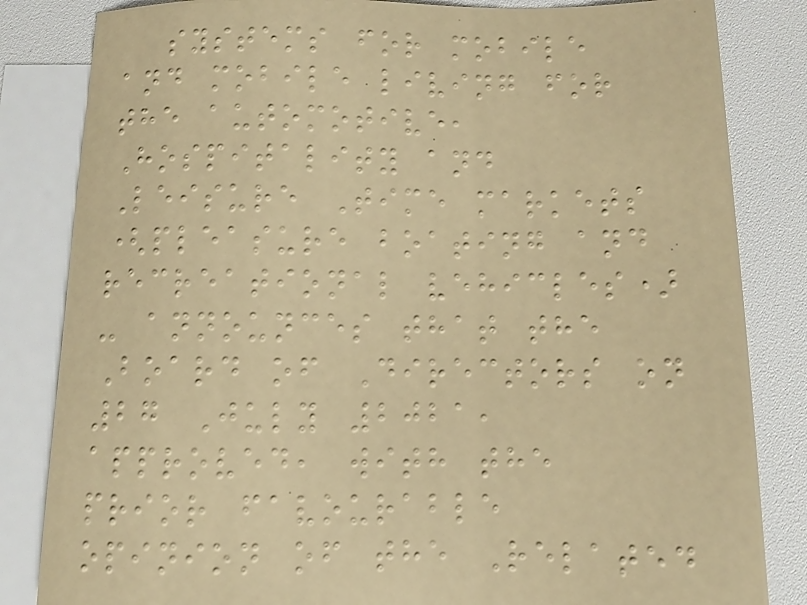systems for mobile
and mobile living for
the automotive,
Hospitality and
Leisure Time markets
(pleasure boating and
recreational vehicles)
- announces that the
Board of Directors on
27 July 2021,
approved, with the
prior favourable
opinion of the Related
